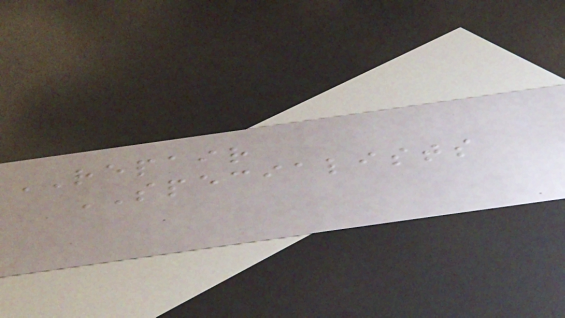REPAIR
SPECIALISTS
